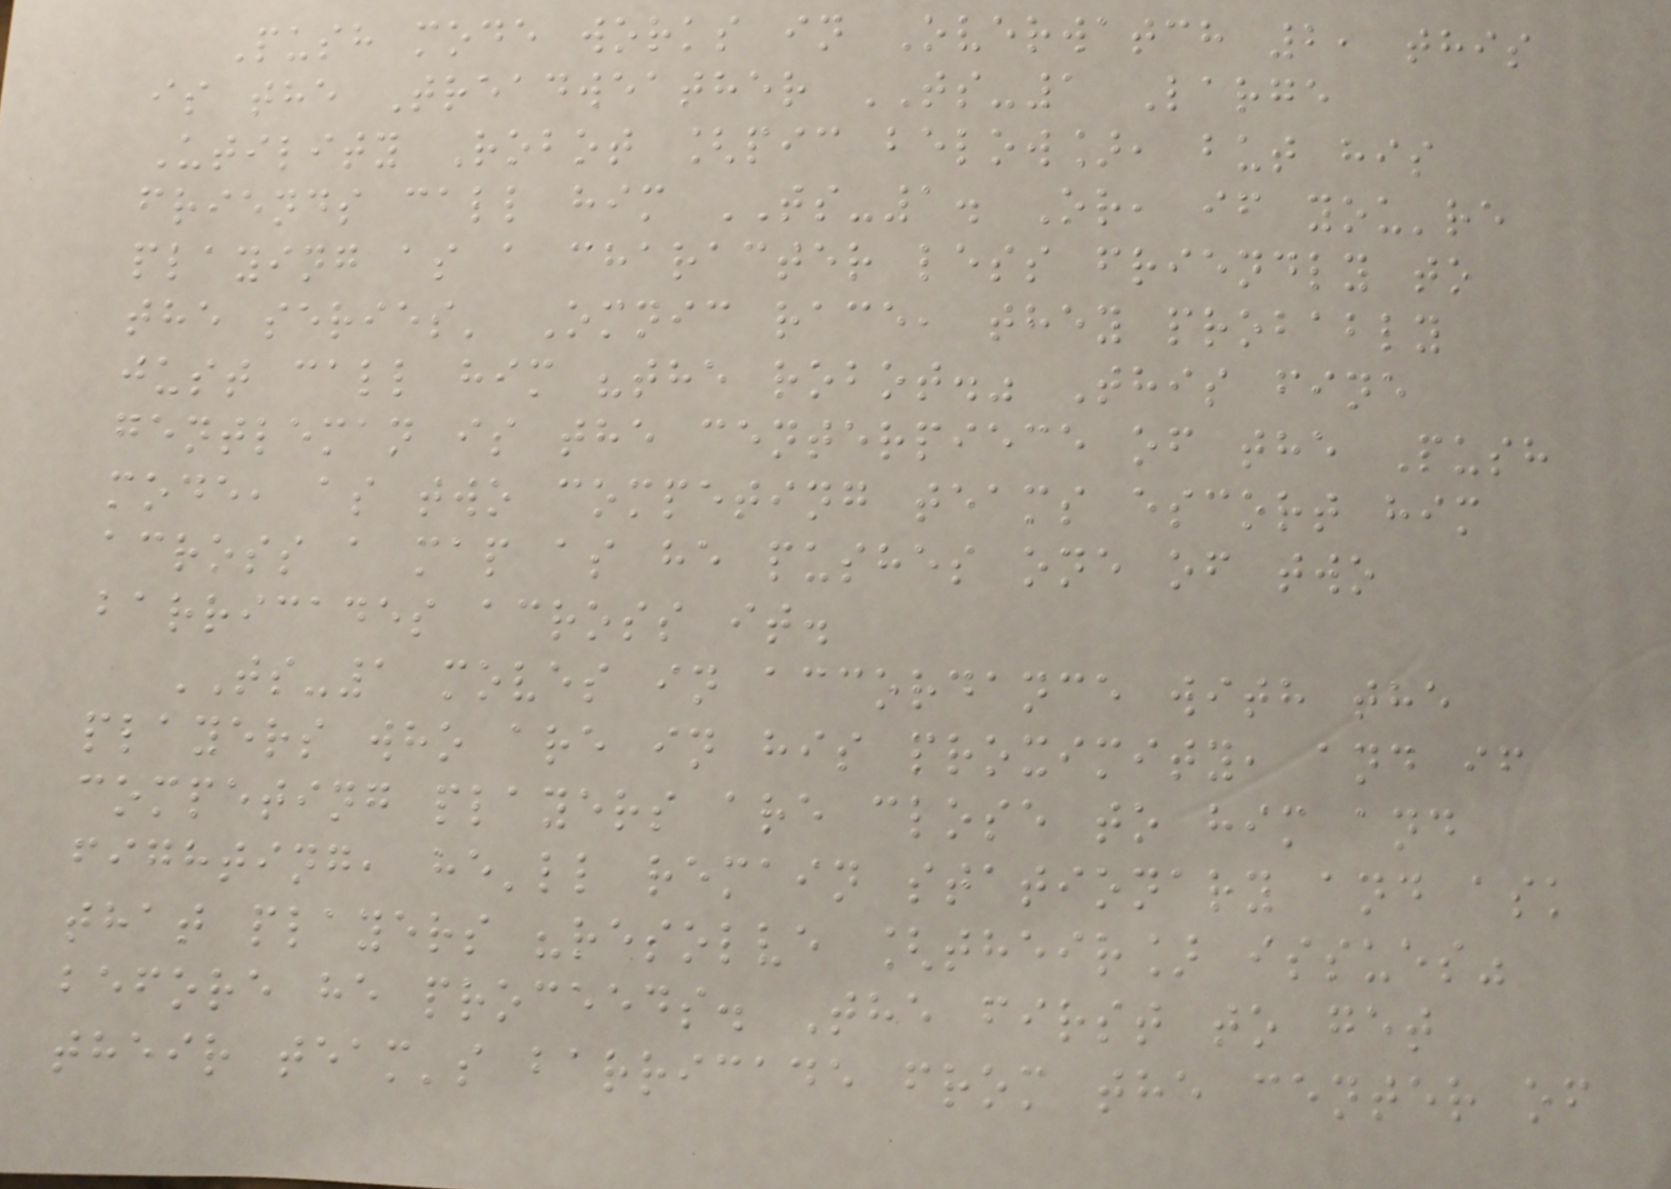Push mode works in Overwatch 2, this
is the Treadweather TS-1 Large
Utility Robot [pic below], but his
friends call him TS-1. Or, if you're
playing as a character less friendly to
the series' Omnic race, they probably
just call him "the robot." This fine
gentleman is the centerpiece of the Push
mode, as two competing teams escort him
across a map as he pushes one of two
barricades across it.
TS-1 moves in accordance with the
players who are in his proximity, and if
competing players are close to him and
fighting, he'll remain stationary and ask
that players "resolve [their] issues"
before he proceeds. The first to get
their team's barricade from the center of
